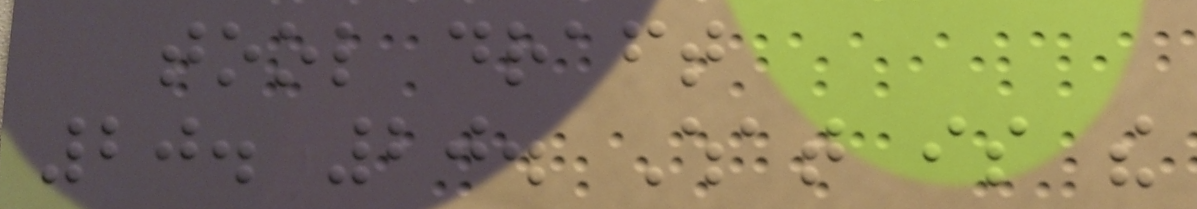tool draft
20. 20. What is the
